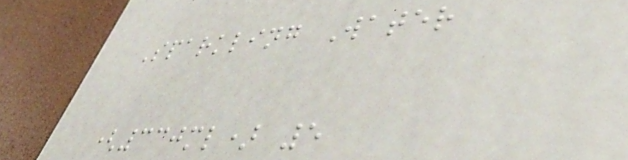Sparkling Water
(330ml) 5
